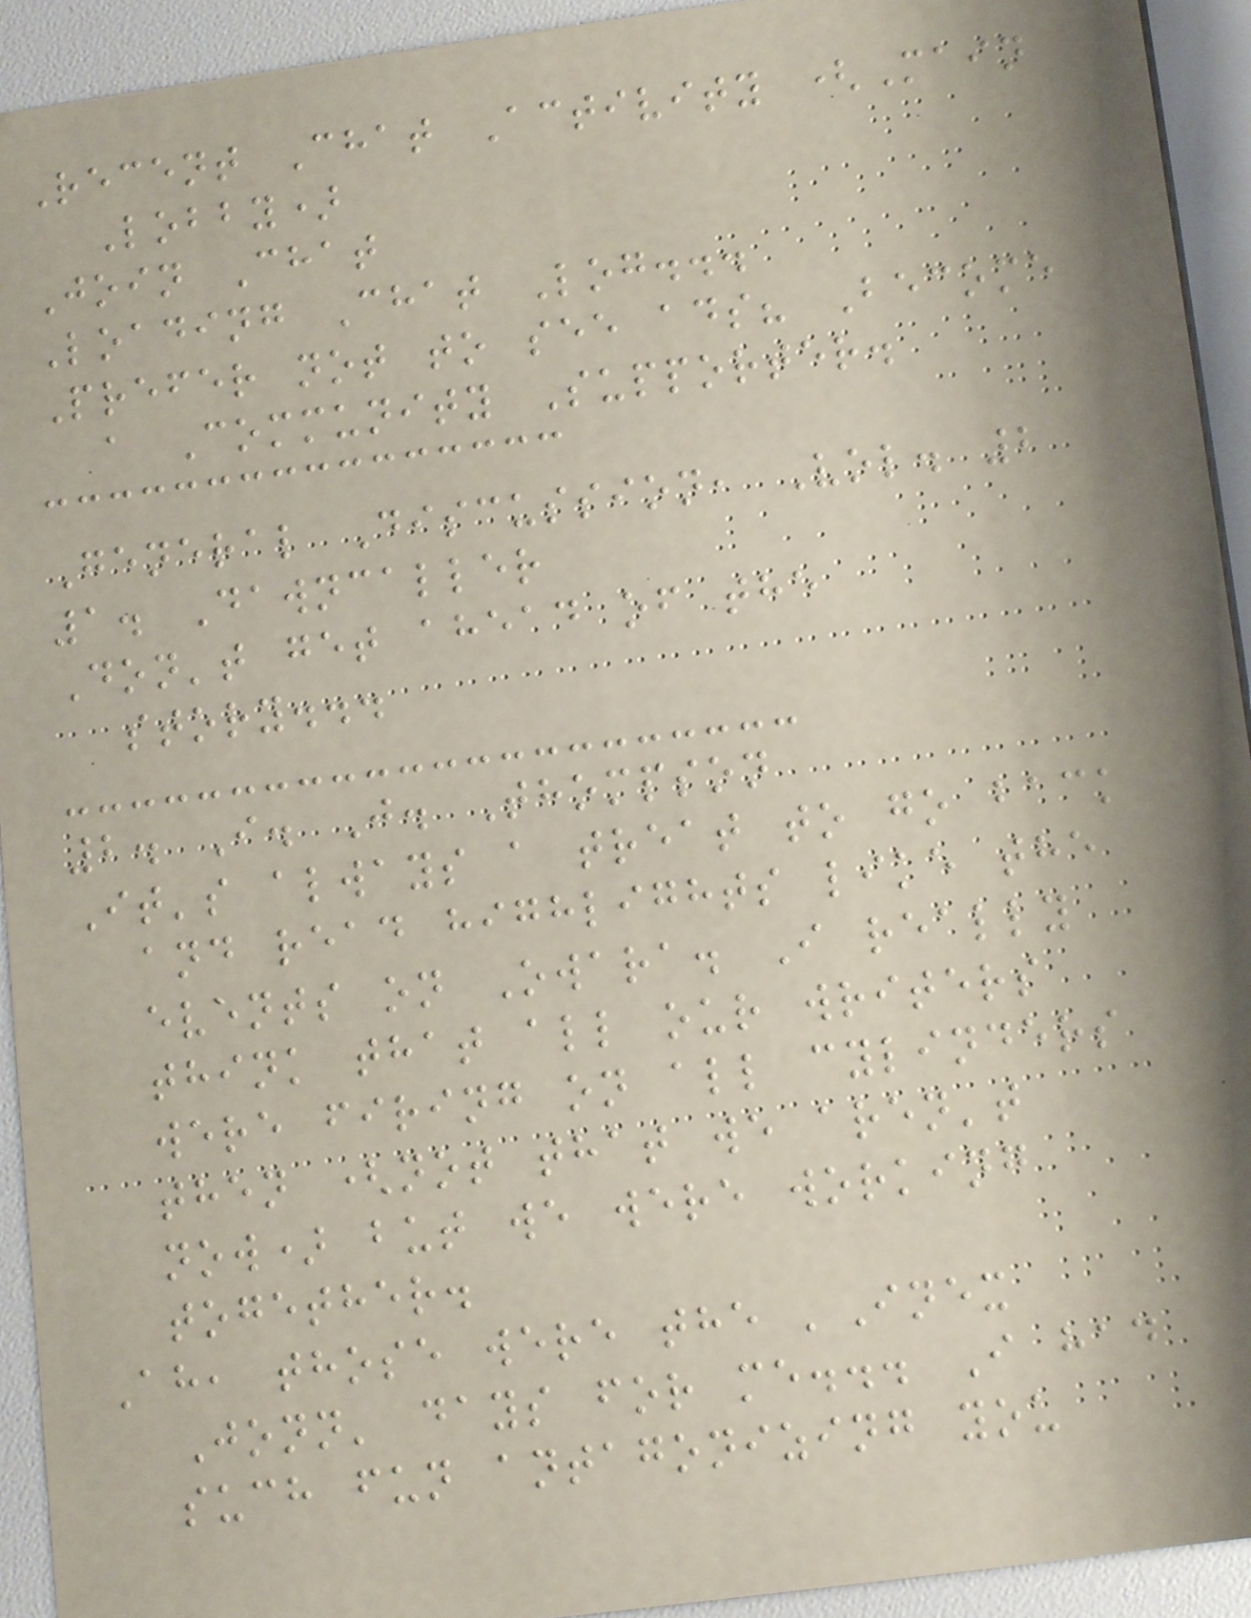Recent Chat Activity (Main
Lobby)
Join Chat
Loading Chat Log...
Prefer not to see ads? Become
a Community Supporter.
General Discussion, Vol. 2
1. Dawncaller
Don't get ahead of the
story...
2. I. J. Thompson
It's always a treat to go back
and read highlights like the
events on Owara. I really
think that all our writers
were firing on all cylinders
then (not that we aren't
now) but we were working
together.
Ah, those were the 'Inex
Jonn' days for me... I had
such fun antagonizing you
